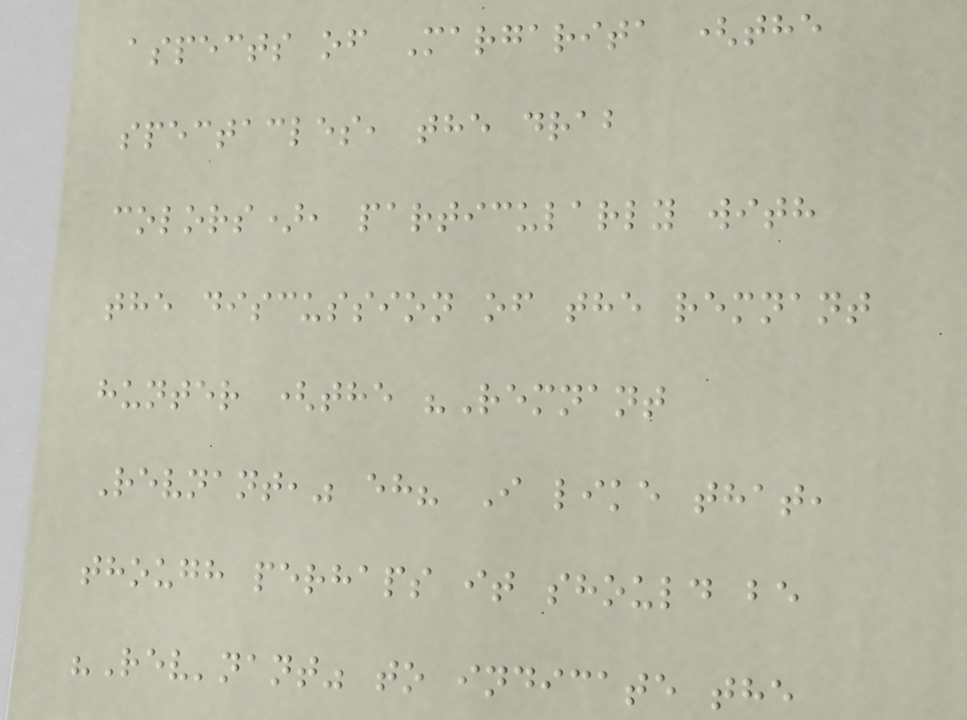aspects of Margarita (the
spectacles, the drab
colors), particularly with
the discussion of the remnant
hunter (the "Remnant
Revnant," eh? I like that,
though perhaps it should be
"Rev'nant" to indicate the
